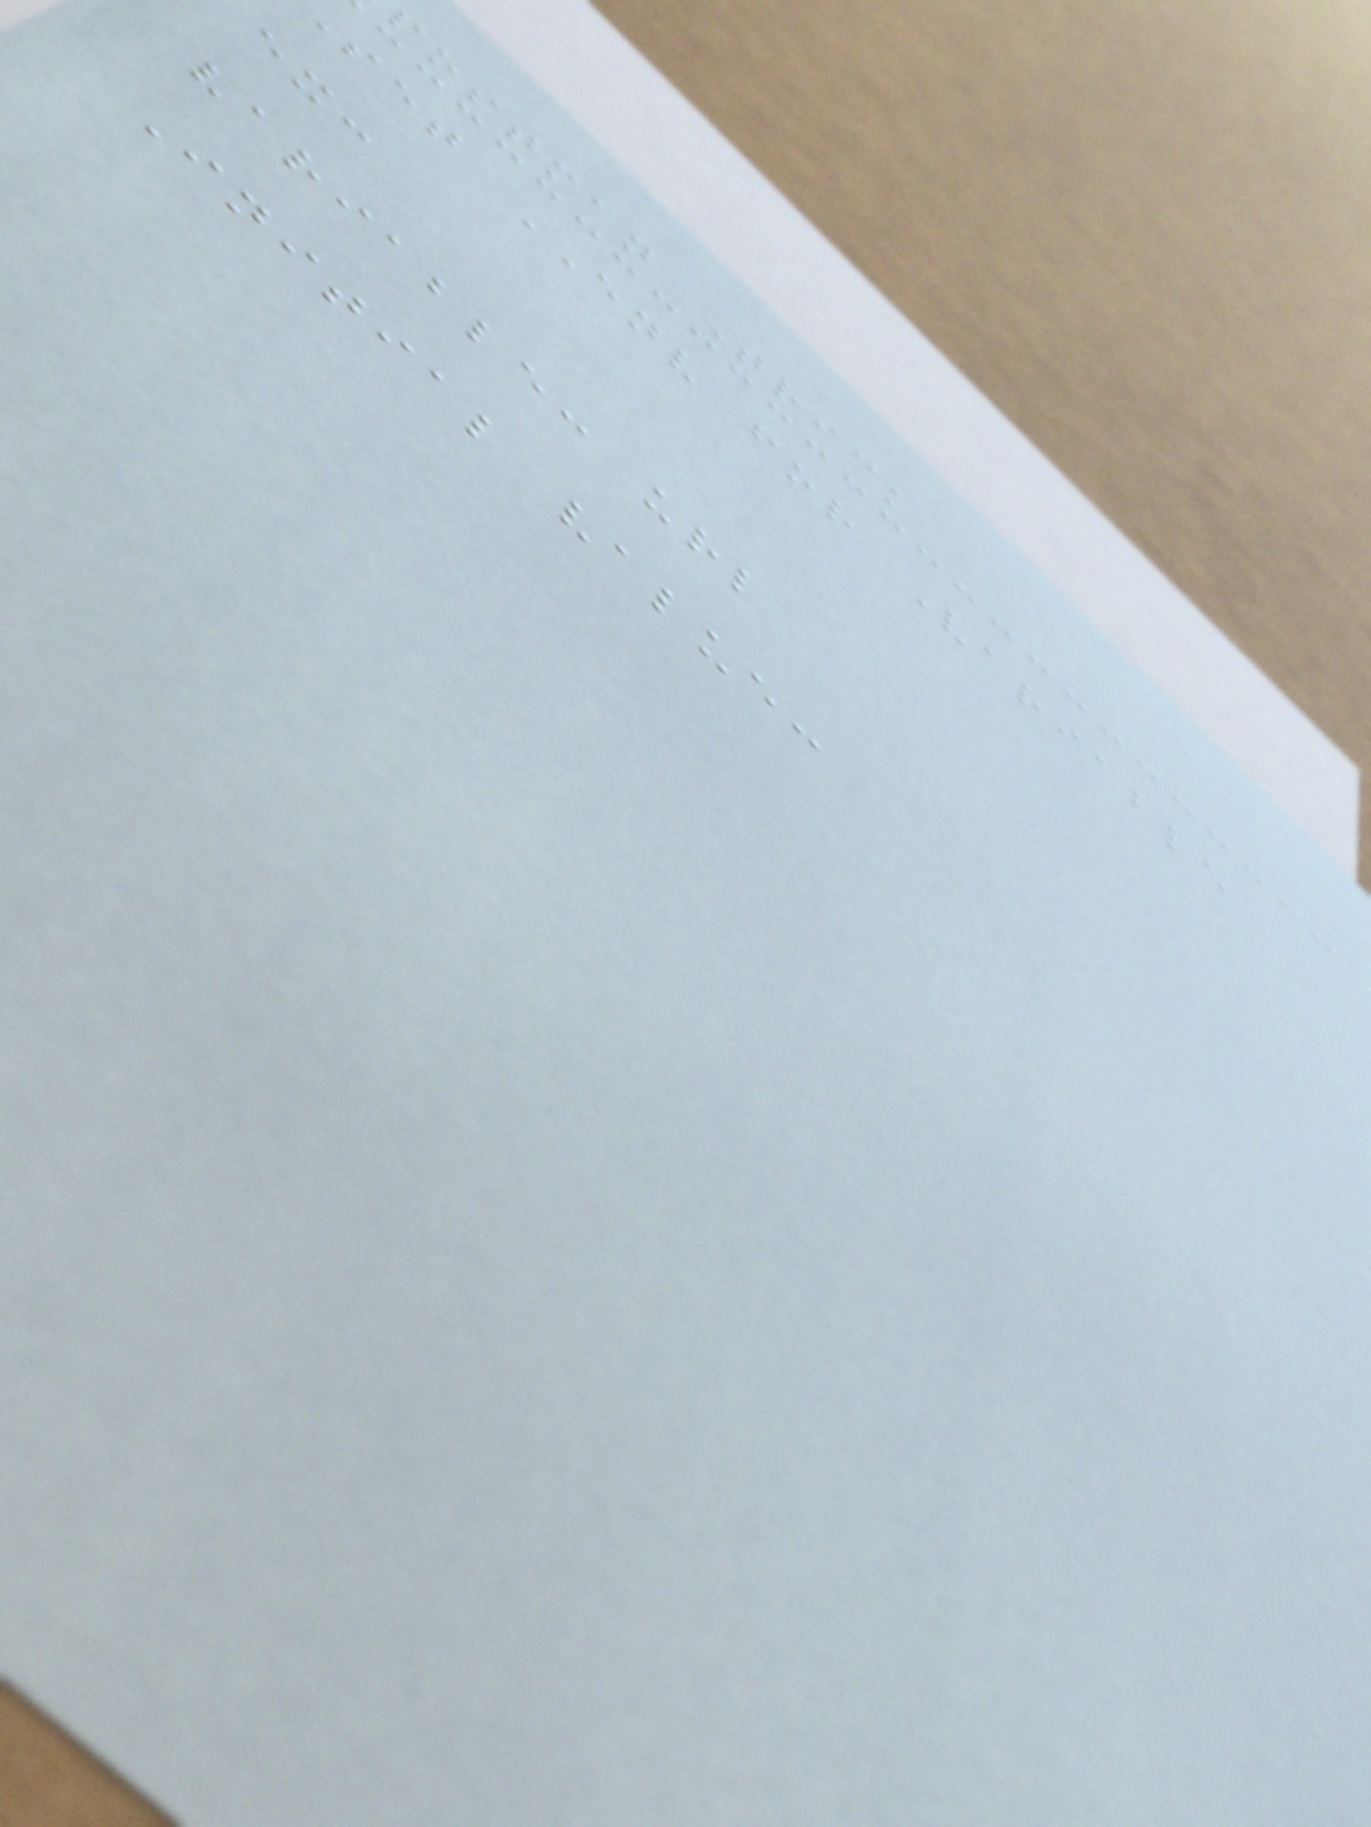postman Trick
set ENV for Variable
ex:
variable: url
Initial value:
